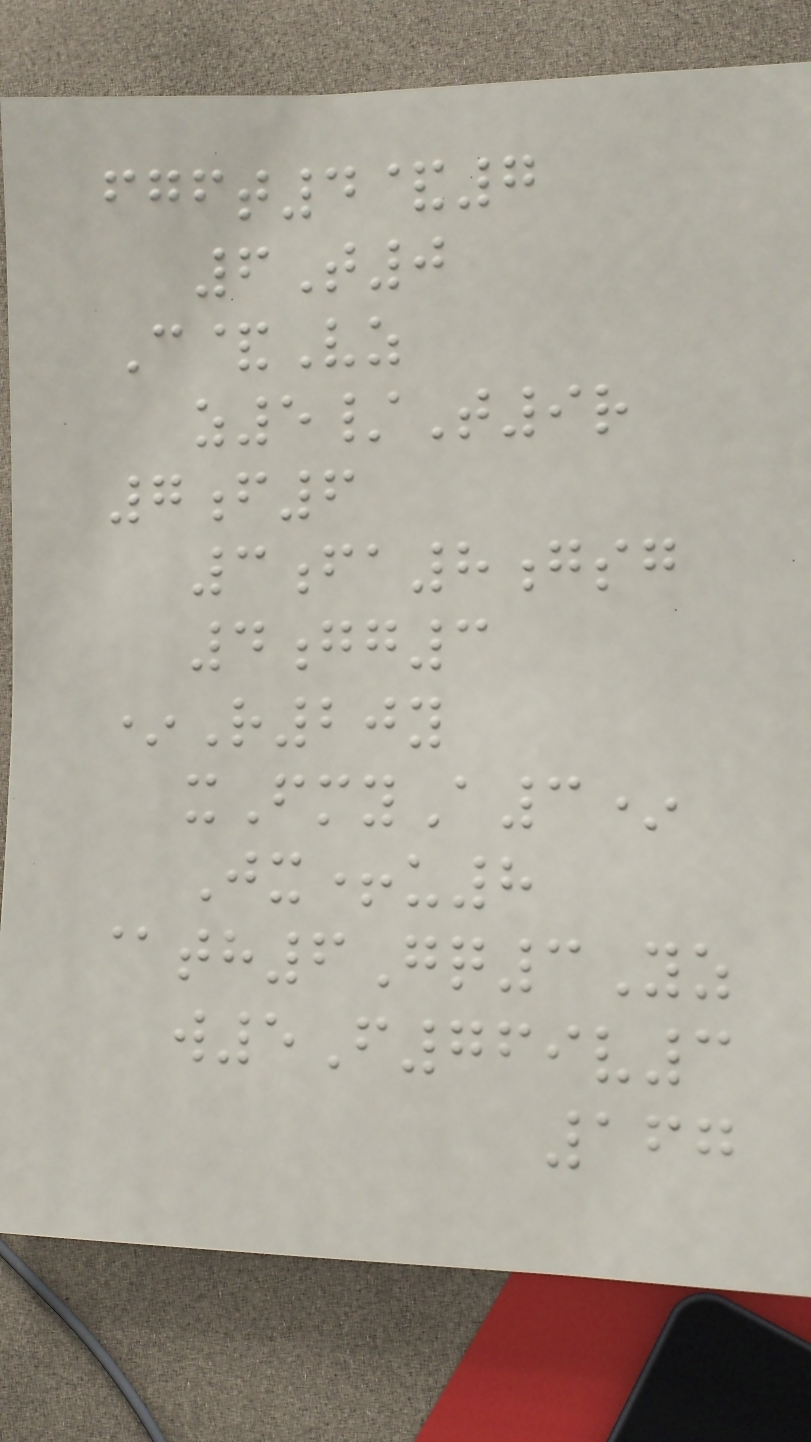fgft4&7
6T0
C&Vz
z5/T9r
7f6
3fa8gsg
4gg3
*R20y
xFmyA3*
Jx+u8
@th6Gq3Yz
w5F769v3
167
